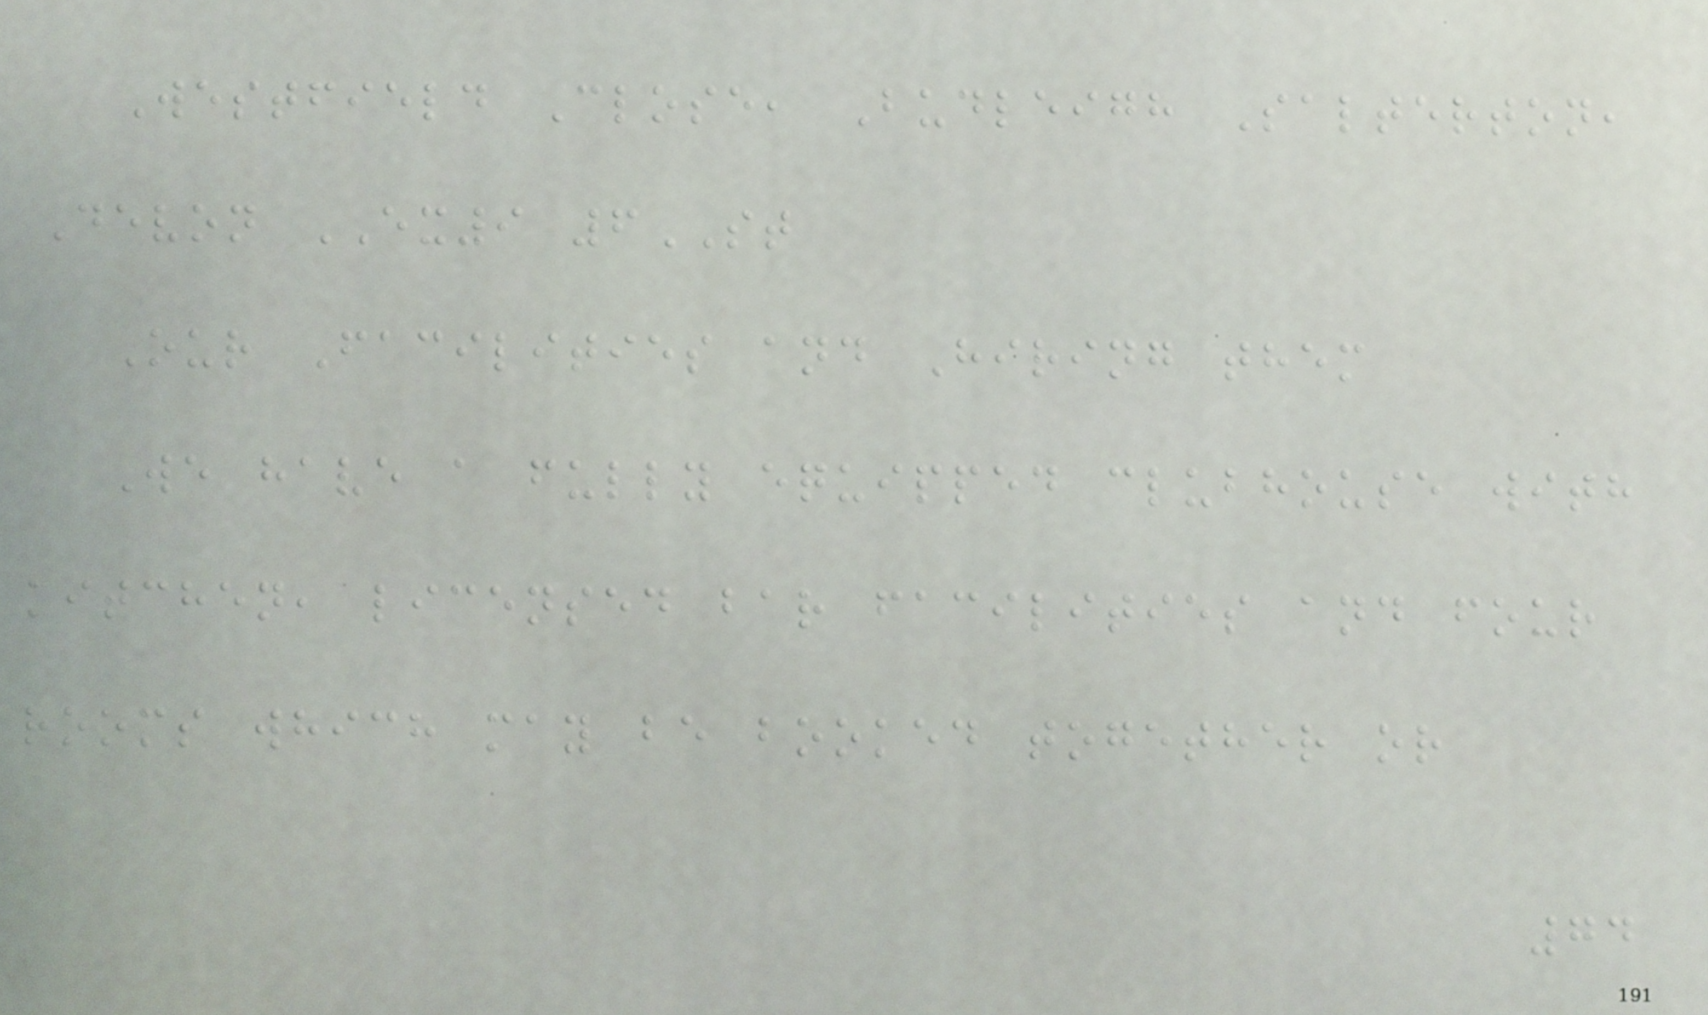Westfield Close, Budleigh Salterton,
Devon EX9 6ST
Our Facilities and Hiring them
We have a fully equipped clubhouse with
kitchen, licensed bar facilities and four
rooms which may be booked together or
74
